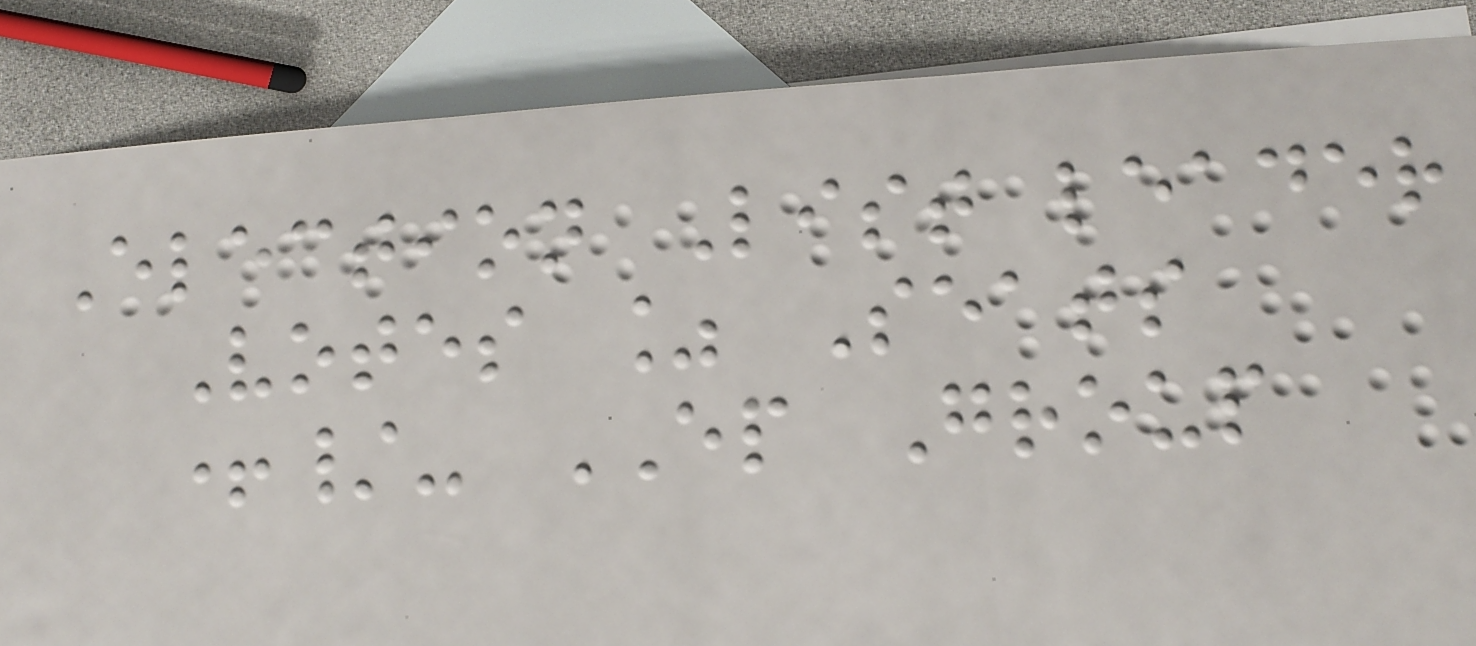Election List leader
Votes % Seats
+/- EP Group
